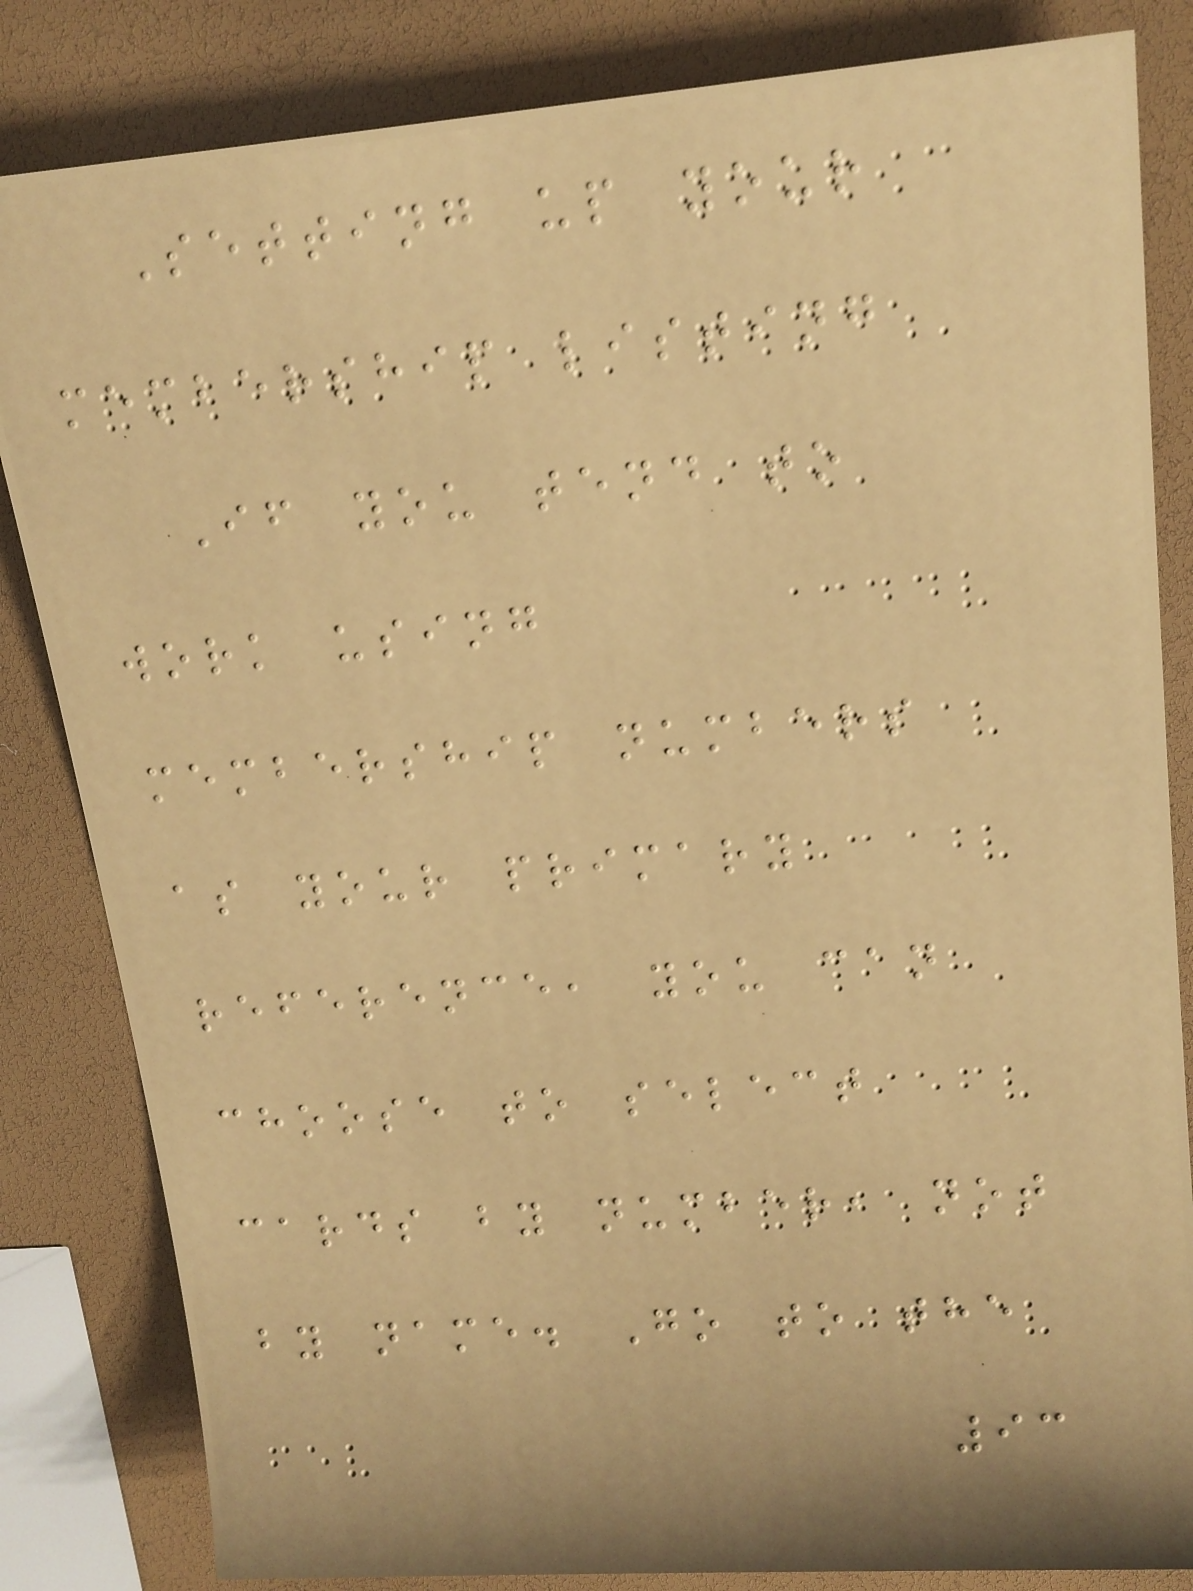Setting up your
membership listing
If you tend to
work using
membership numbers
as your primary
reference, you can
choose to select
cards by number, not
by name. Go to the
93
